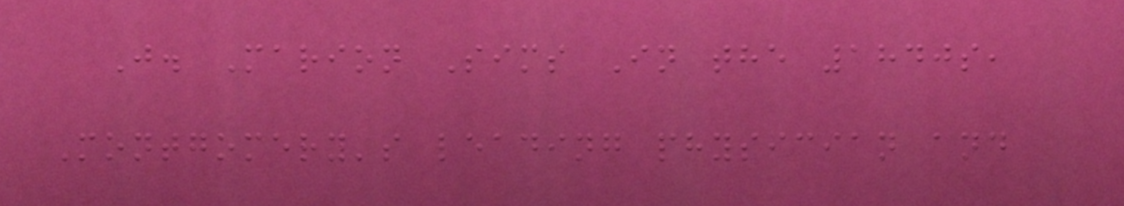J. Marion Sims In the 1840s,
Montgomery's leading physician and
